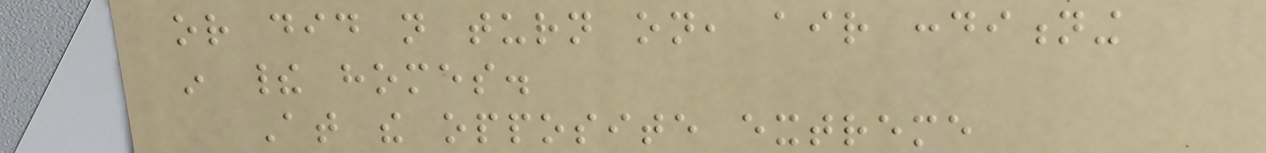or did not turn on, air conditioning
in their homes.
At the opposite extreme
